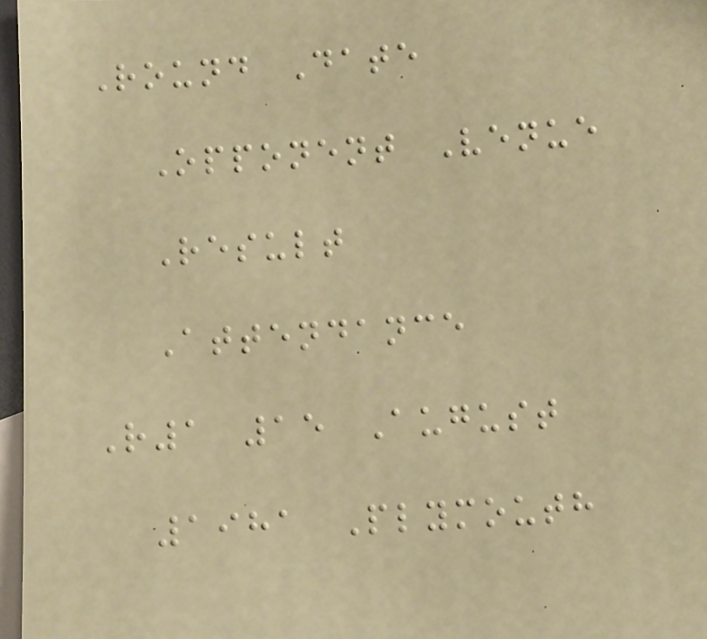Round Date
Opponent Venue
Result
Attendance
R1 15 August
1981 Plymouth
